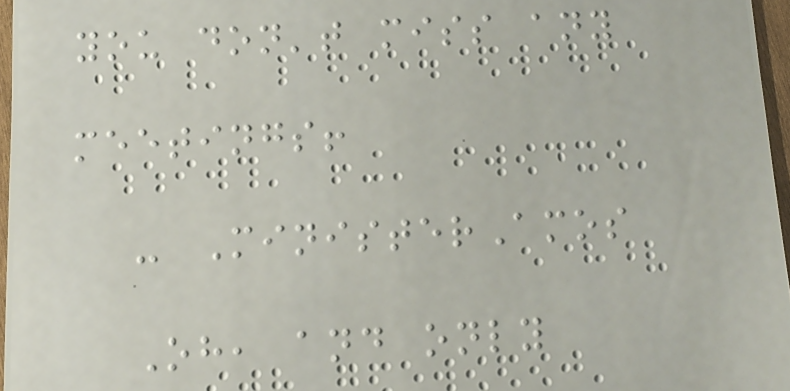you don't miss any
meetings!
- MinisterAmos
Oh, and only
